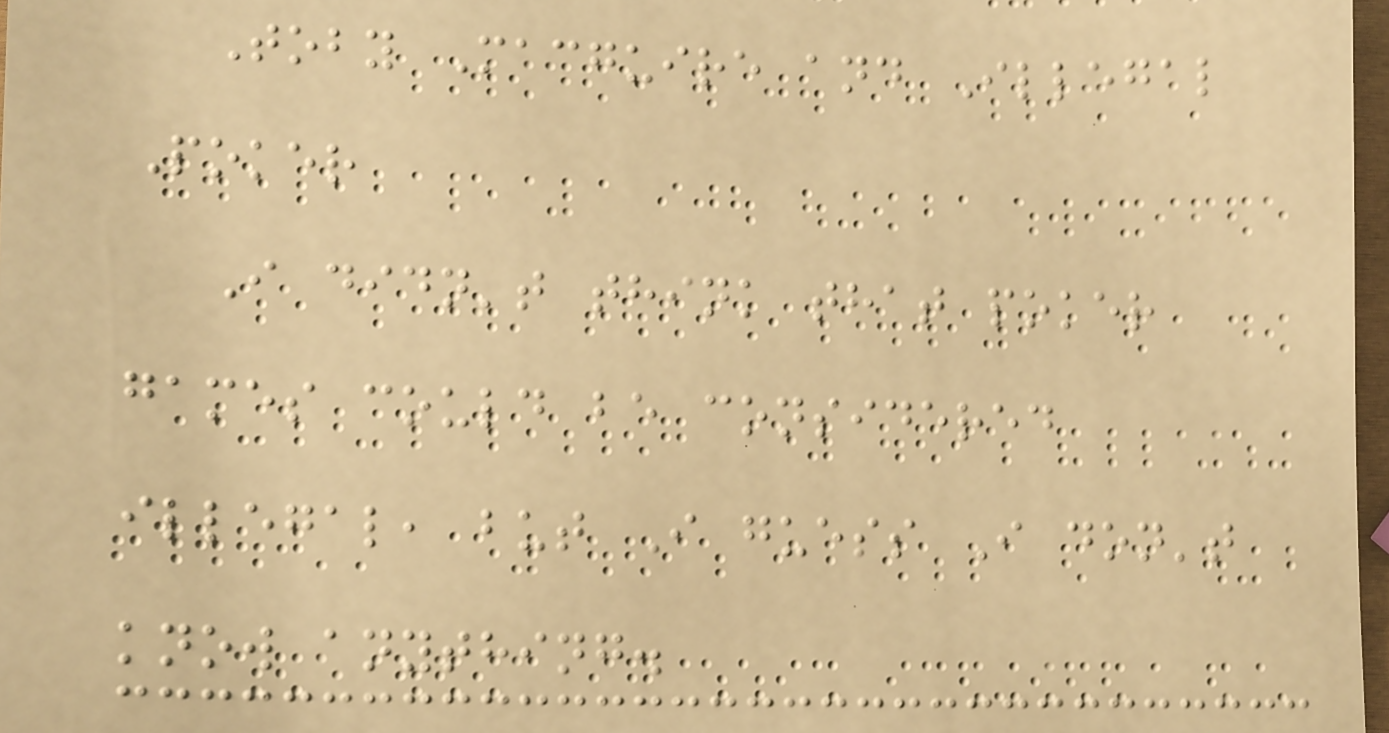Toby Macguire and Illegal
Poker
I didn't think that poker
games could be considered
illegal, but I guess I don't
know anything.
